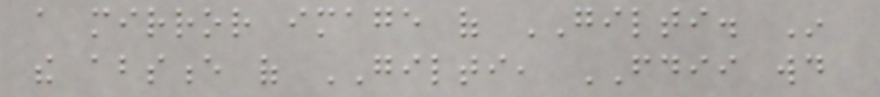a mirror image of GILTI. In
the absence of GILTI, FDII would
